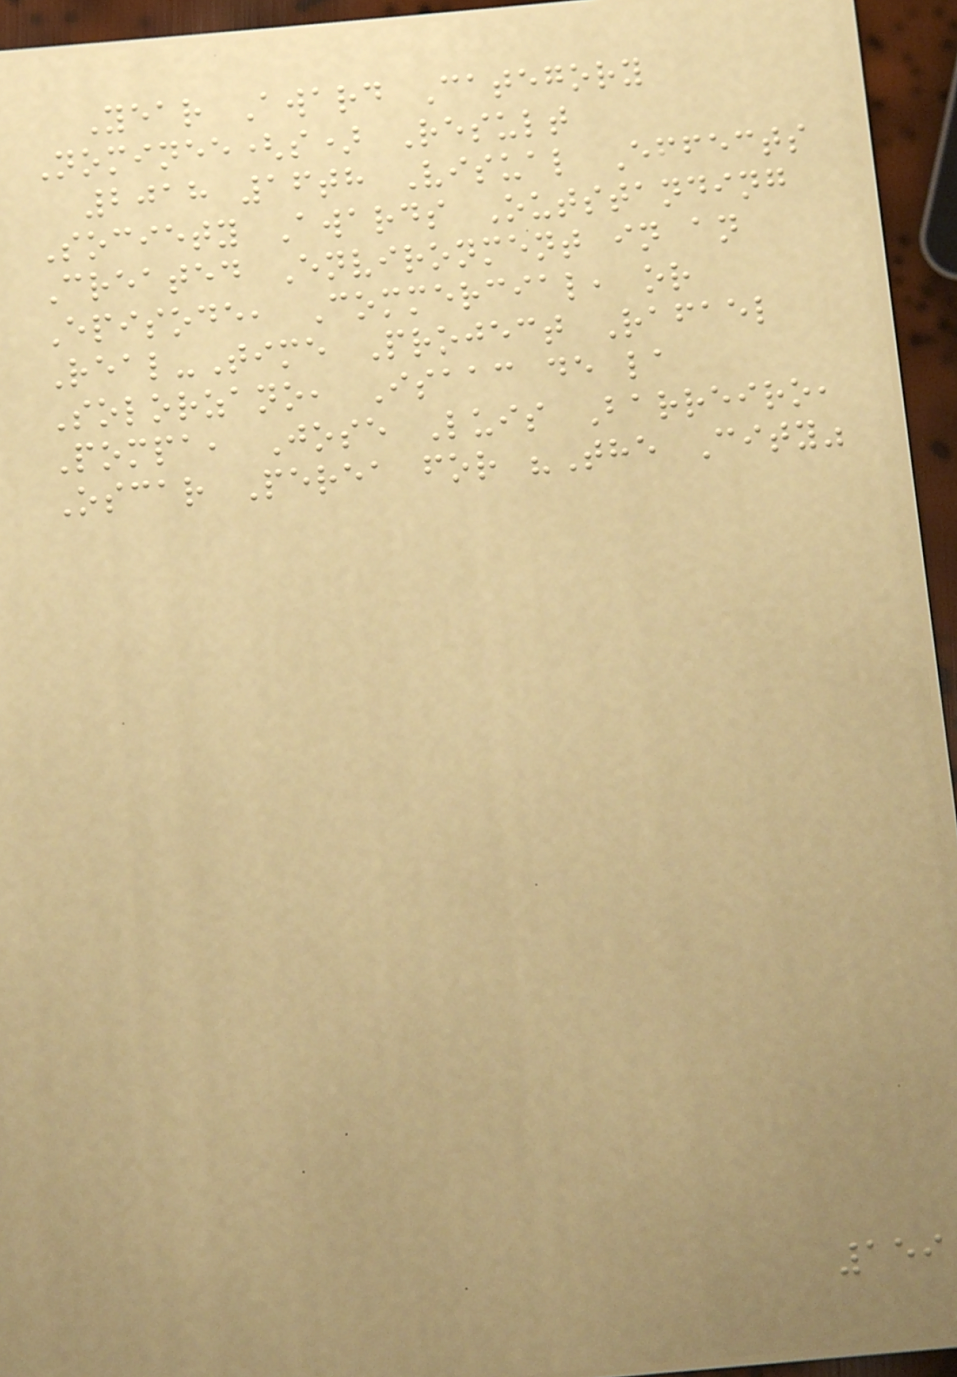Year Award Category
Nominee(s) Result
2018 16th Visual Effects
Society Awards Outstanding
Created Environment in an
Episode, Commercial, or
Real-Time Project Rafael
Solorzano, Isaac de la
Pompa, Jose Luis Barreiro,
Oscar Perea for "The City"
159
